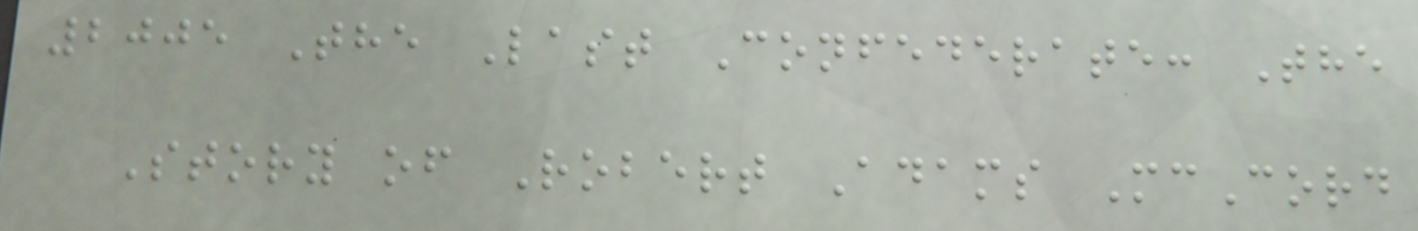2005 The Last Confederate: The
Story of Robert Adams McCord
